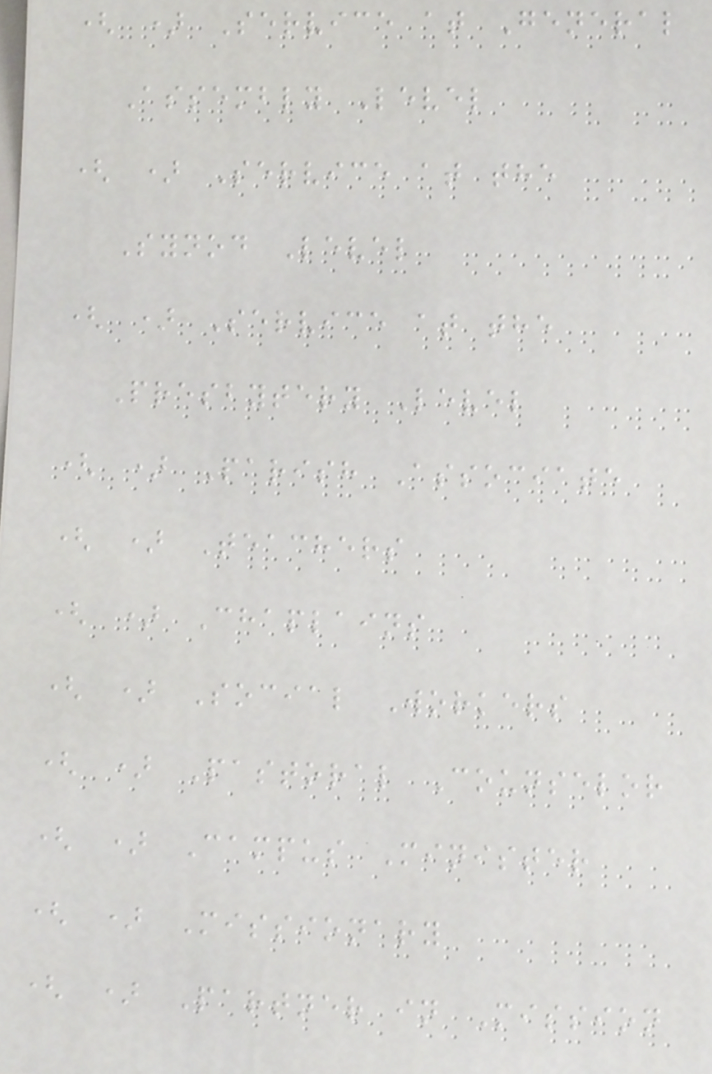( ) Service at General
Assembly Level
( ) Service at the
Synod Level
( ) Service at the
Presbytery Level
( ) Parish Associate
( ) Teachers
( ) Chaplains
( ) Social Workers
( ) Pastoral Counselor
( ) Campus Minister
( ) Missionary
( ) Partner in Mission
